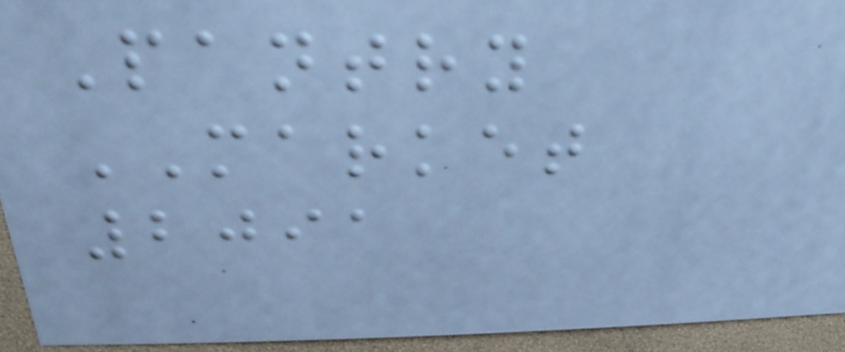Pantry
MARKET
2091
